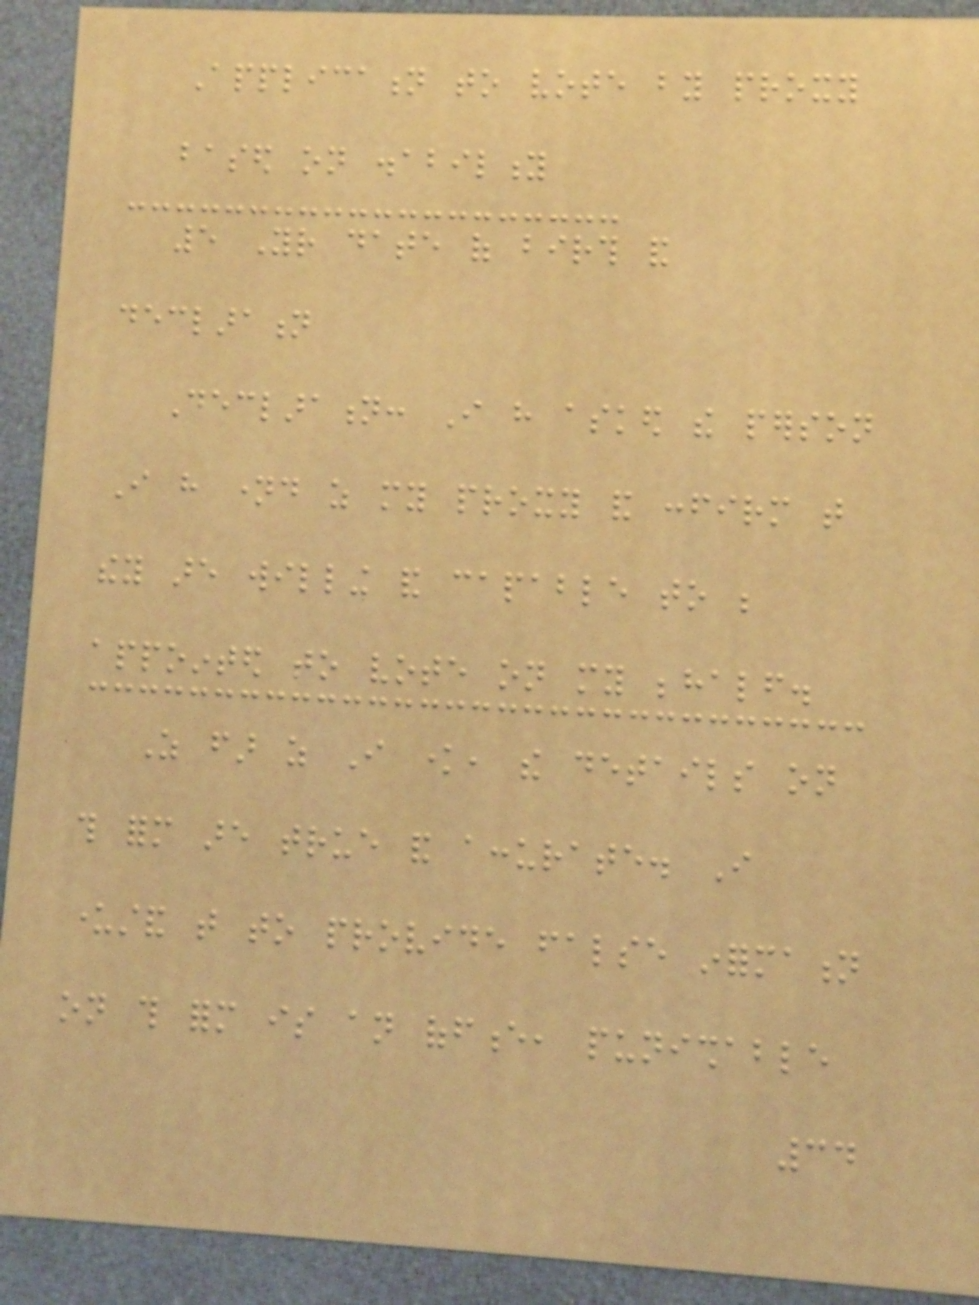Application to vote by proxy
based on disability
5 Your date of birth and
declaration
Declaration: I have asked the person
I have named as my proxy and confirm that
they are willing and capable to be
appointed to vote on my behalf.
As far as I know, the details on
this form are true and accurate. I
understand that to provide false information
on this form is an offence, punishable
34
